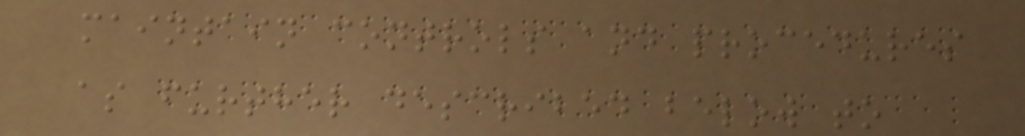maintain controls and procedures
as further described below to
